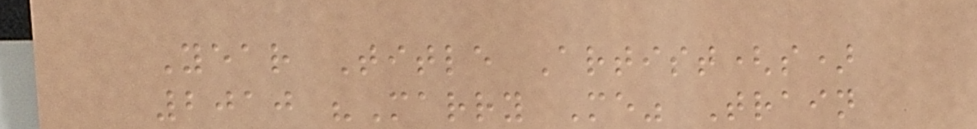Year Title Artist(s)
2010 "Marry Me" Train
